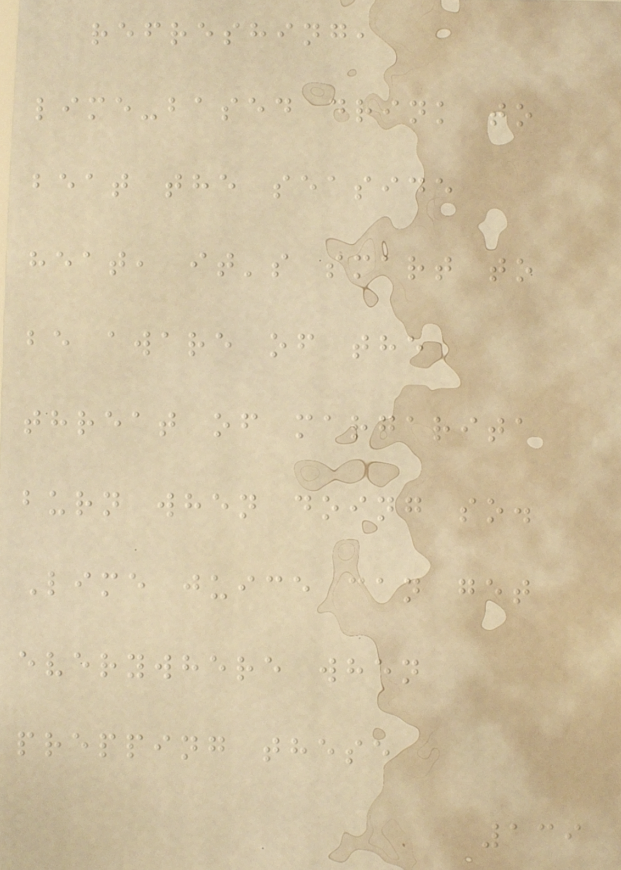refreshing,
lime-based drink to
beat the seaside
heat, it's smart to
be aware of the
threat of margarita
burn when doing so.
Lime juice can get
everywhere when
prepping these
139
